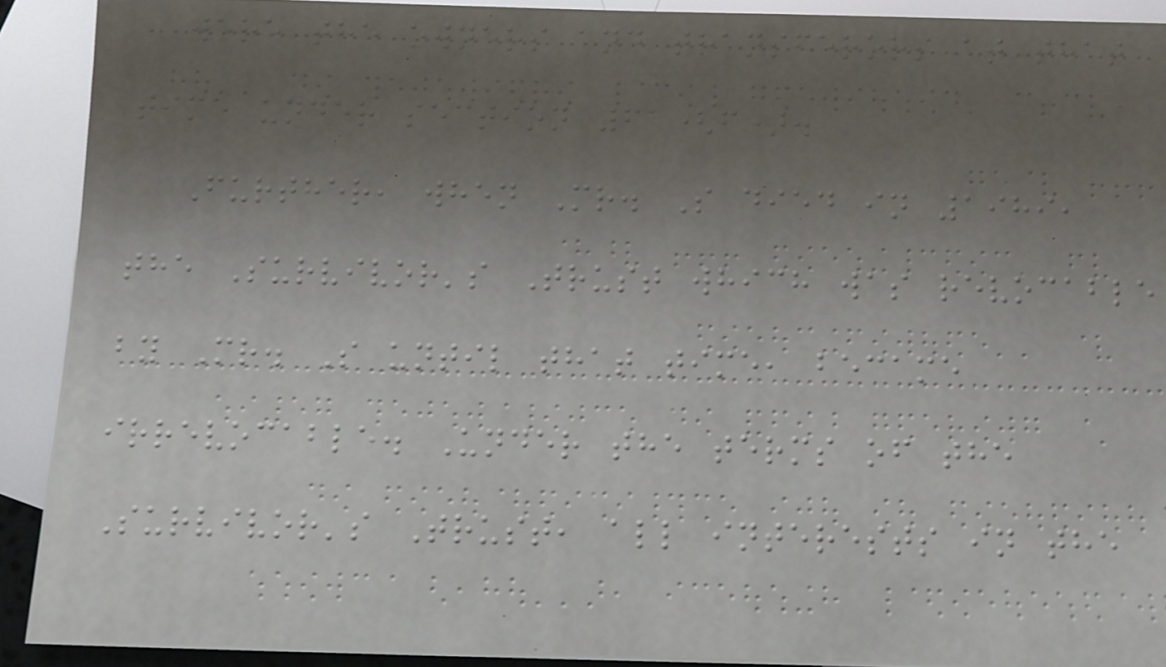were the owners and transferors at that
time under section 61(f).
Further, when Mr. S died in 1989,
the Survivor's Trust which was revocable
by Mr. S until that time, became
irrevocable. Under the terms of the
Survivor's Trust, all interests in the
